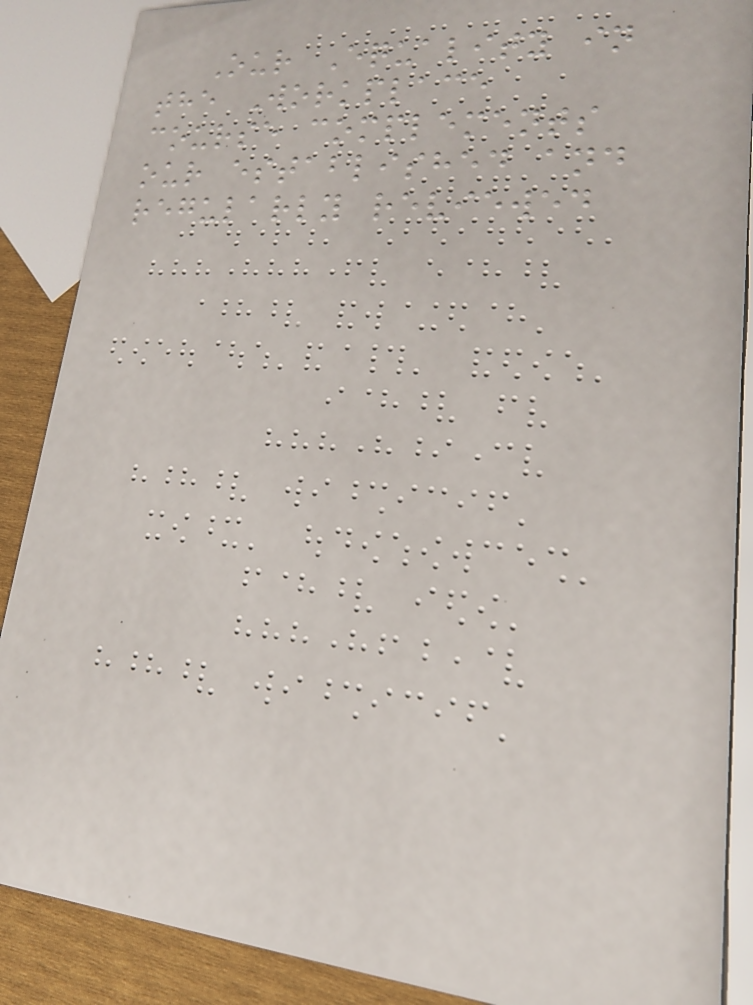Our Equality in
the Workplace
course complements
our established and
regularly reviewed
